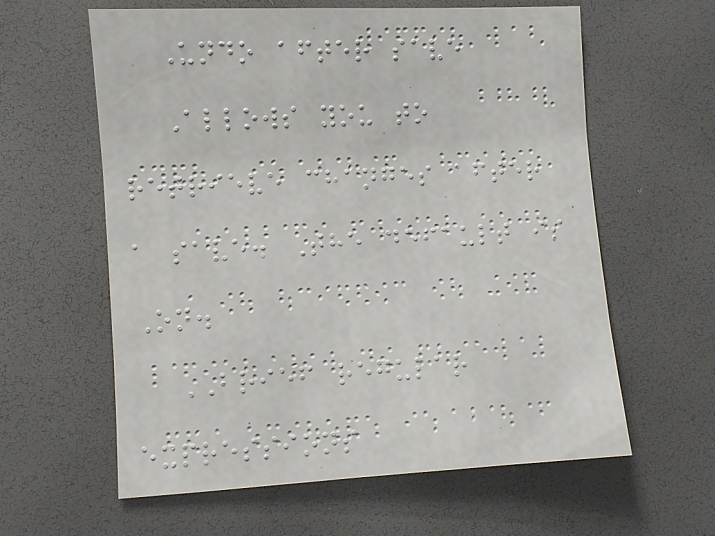Undo after save
Allows you to
retrieve changes after
a save. The default is
On.
BRIEF regular
expressions
